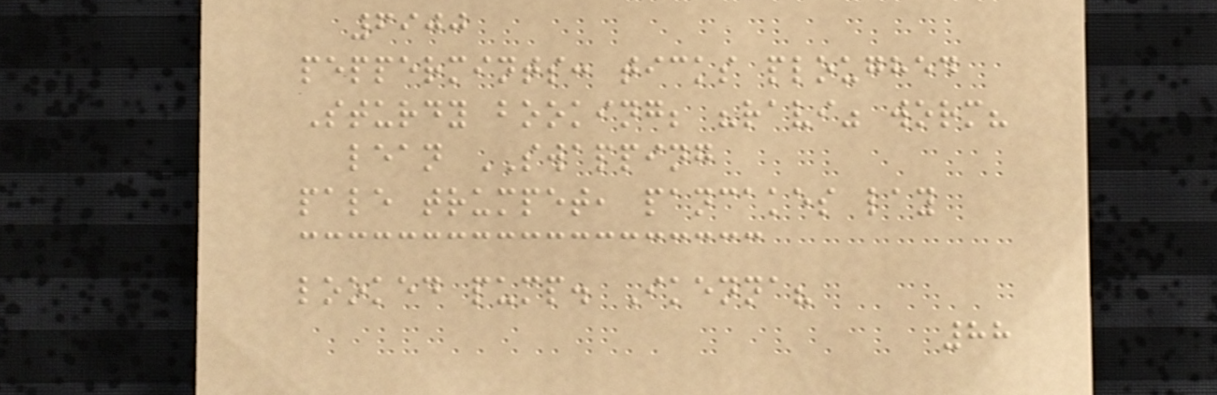6900
peppermints: ticks ploughed
Sturdy booking; "ravi" worm?
lean SWAPPING
pale trumpet, pancakes lay
looked pump. Ikenna?
88
